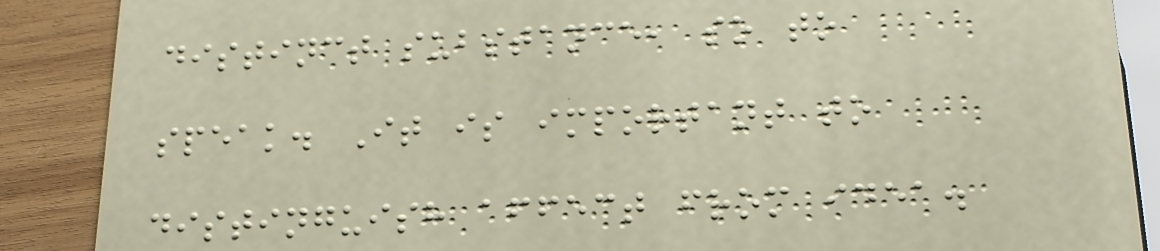distinct substance, so to
speak. It is important to
distinguish affect from idea.
